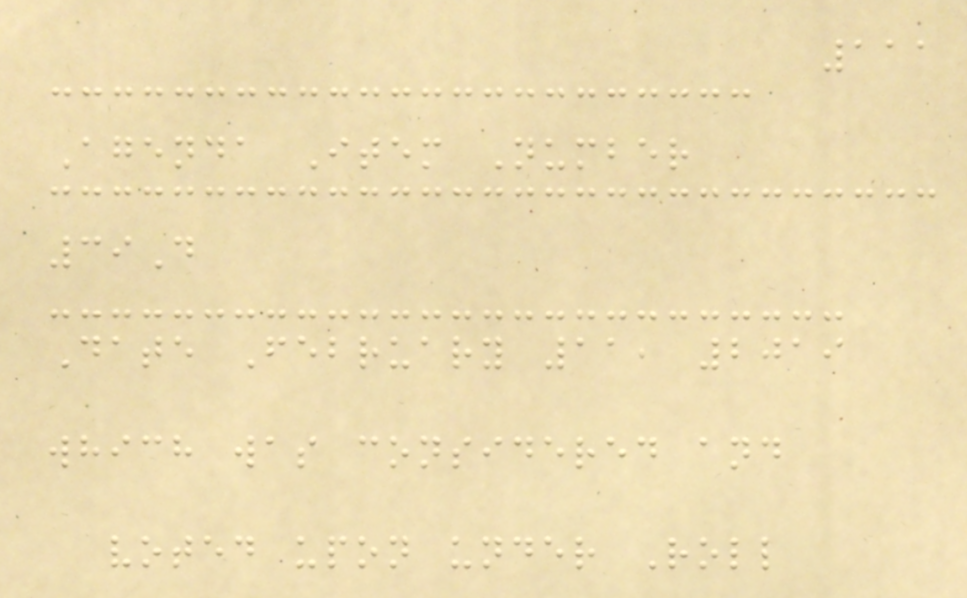111
Agenda Item Number
39D
Date February 11, 2019
which was considered and
voted upon under Roll
